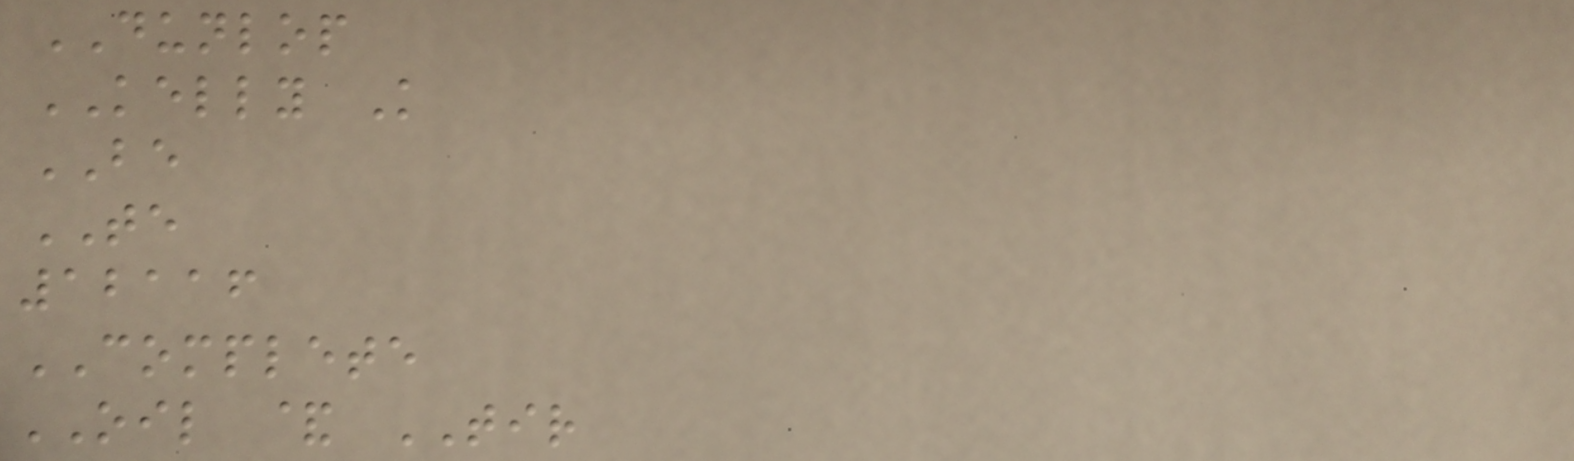DUNLOP
KELLY K
BE
TE
12116
COMPLETE
OIL & TIR
